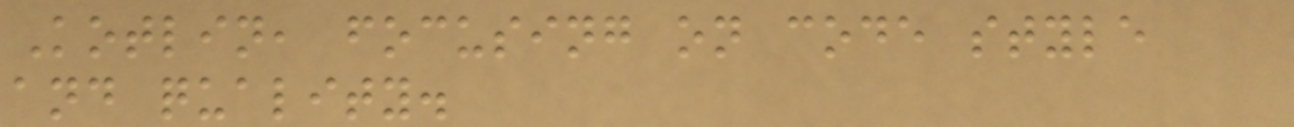Kotlin, focusing on code style
and quality.
